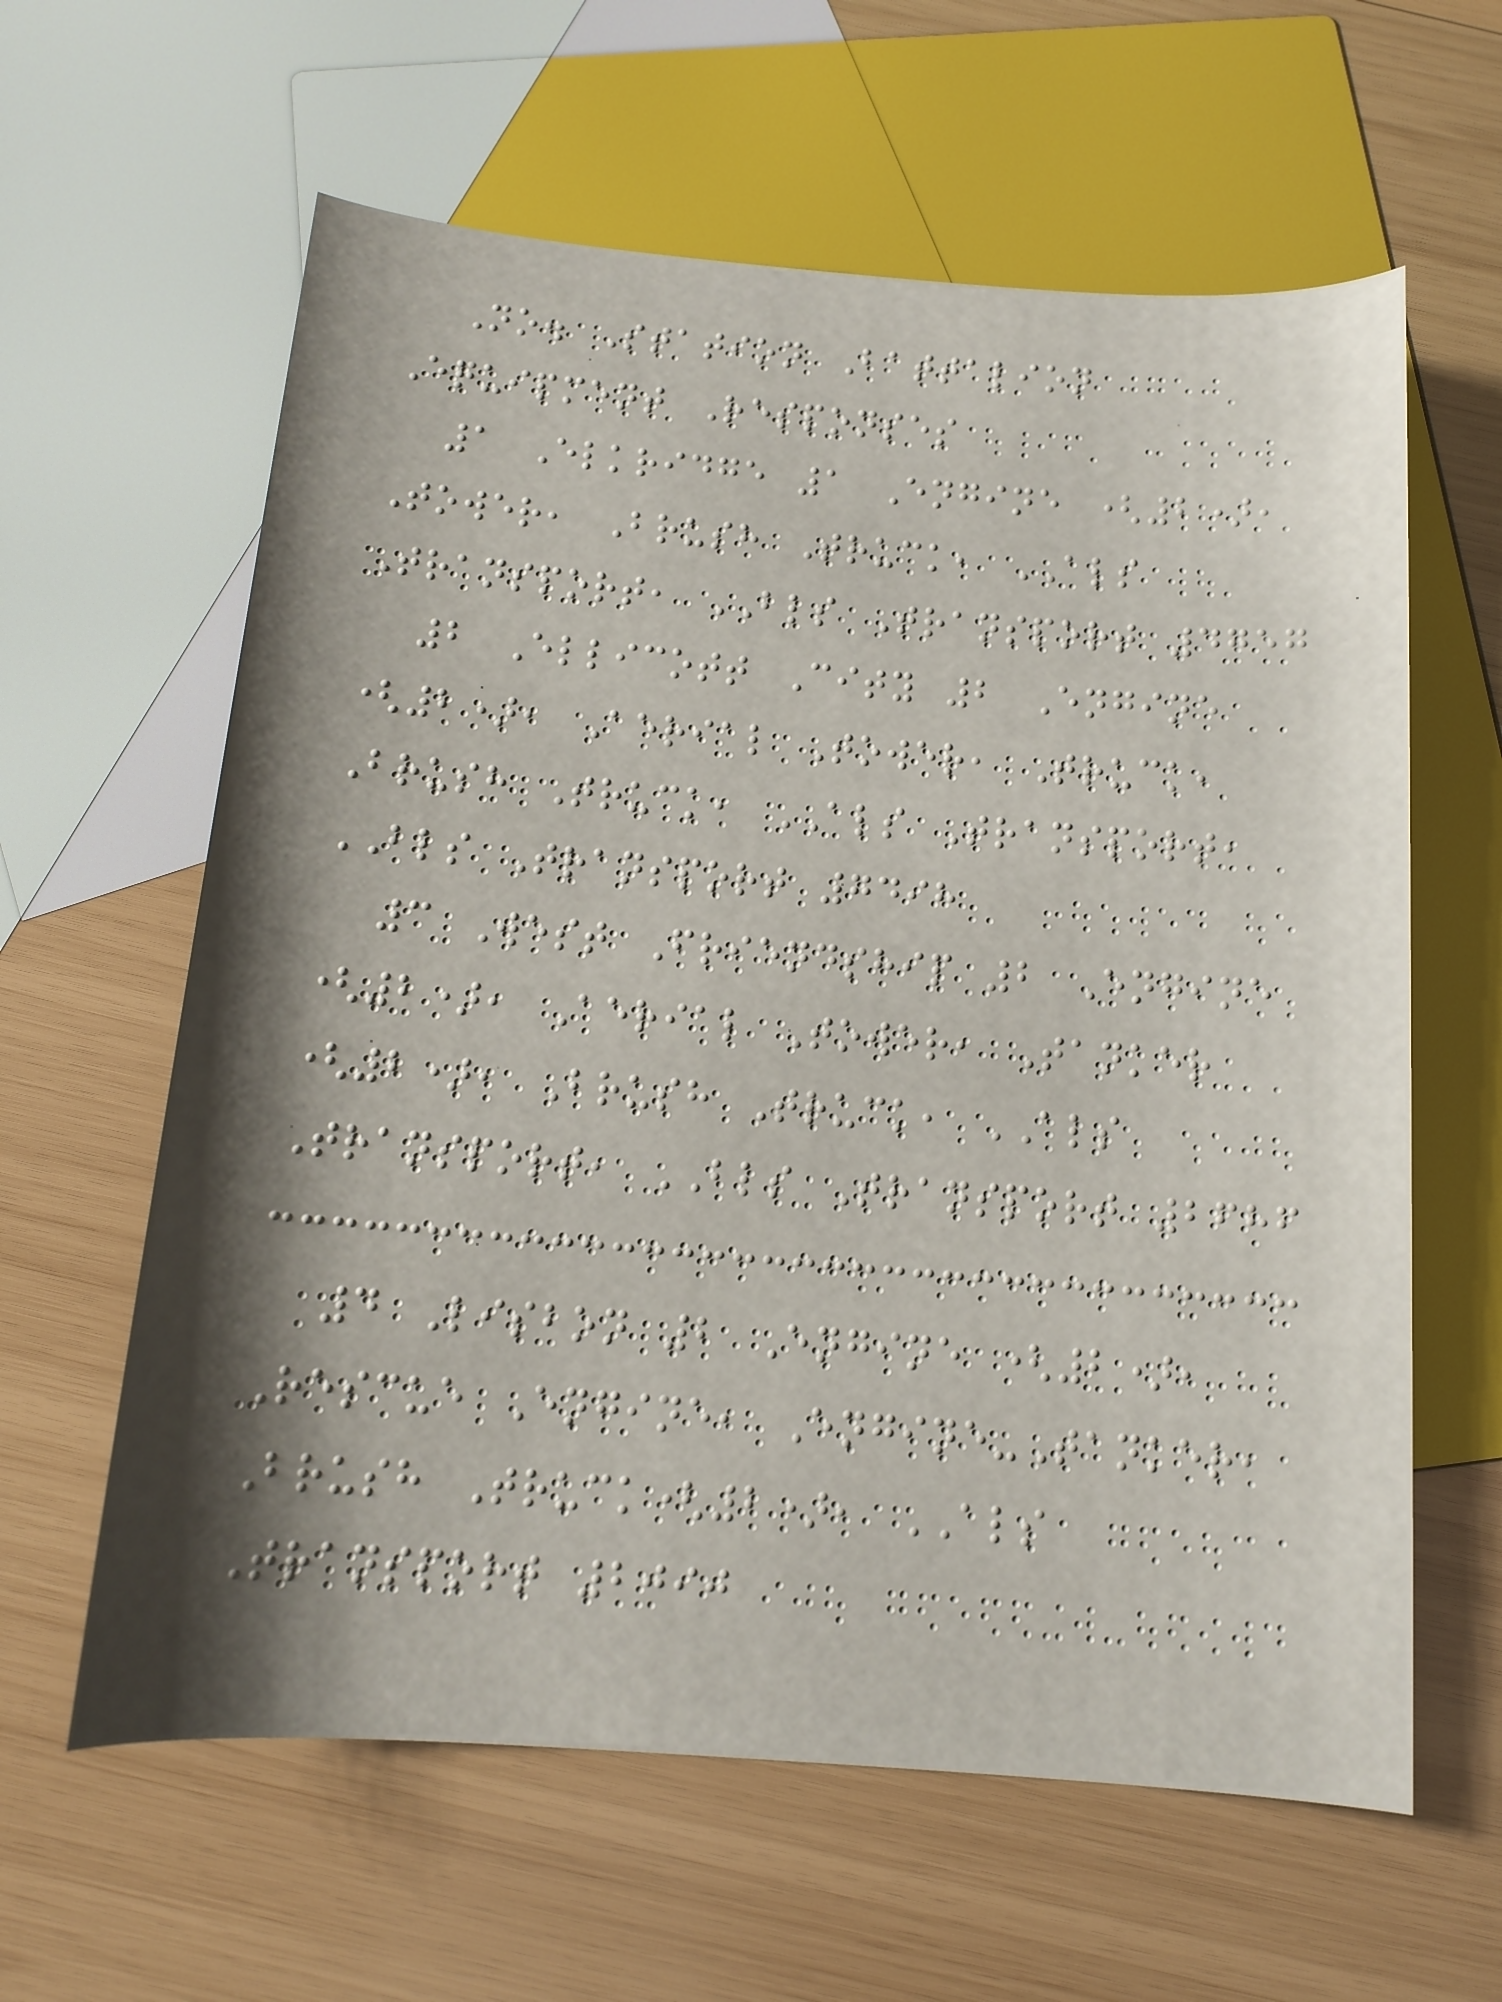No. Station Battalion
Equipment Responses
1 Elkridge 1 Engine (2),
Tower, Brush Truck, ALS
Transport, BLS Transport 4757
2 Ellicott City 2 Engine
(2), Aerial Tower, Truck,
Brush Truck, ALS Transport,
BLS Transport 7498
3 West Friendship 2 Engine
(2), Aerial Tower, Tanker
(2), Brush Truck, ALS
Transport, BLS Transport 2686
4 Lisbon 2 Engine (2),
Rescue Engine, Engine-Tanker,
Brush Truck(2), ALS
Transport 2090
